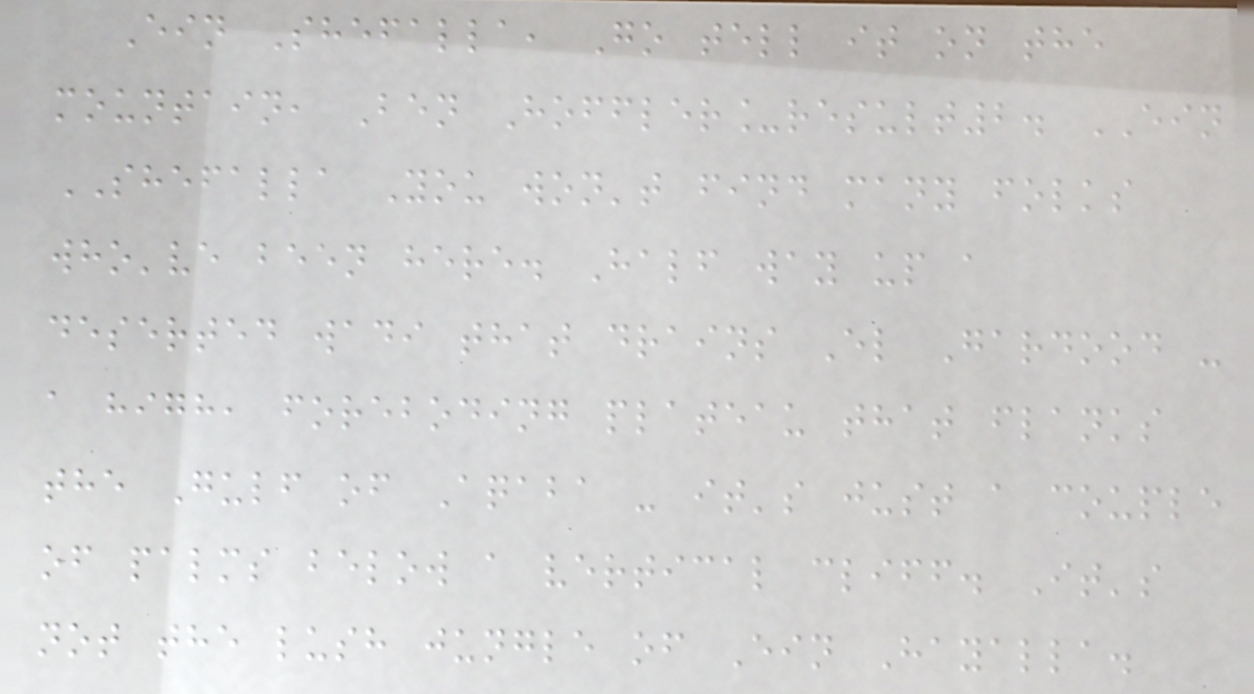Ein Shefalla, Go tell it on the
mountain, Ben Hoffler_result2. EIN
SHEFALLA You won't find many folks
who've been here. Half way up a
deserted wadi that drains El Gardood -
a high, foreboding plateau that flanks
the Gulf of Aqaba - it's just a couple
of palms below a vertical cliff. It's
not the lush jungle of Ein Hayalla.
